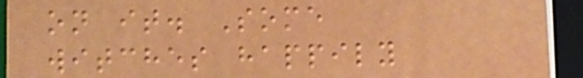on it. Some
witches happily
